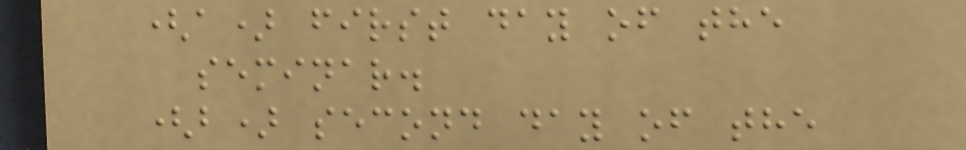(a) first day of the
seminar.
(b) second day of the
